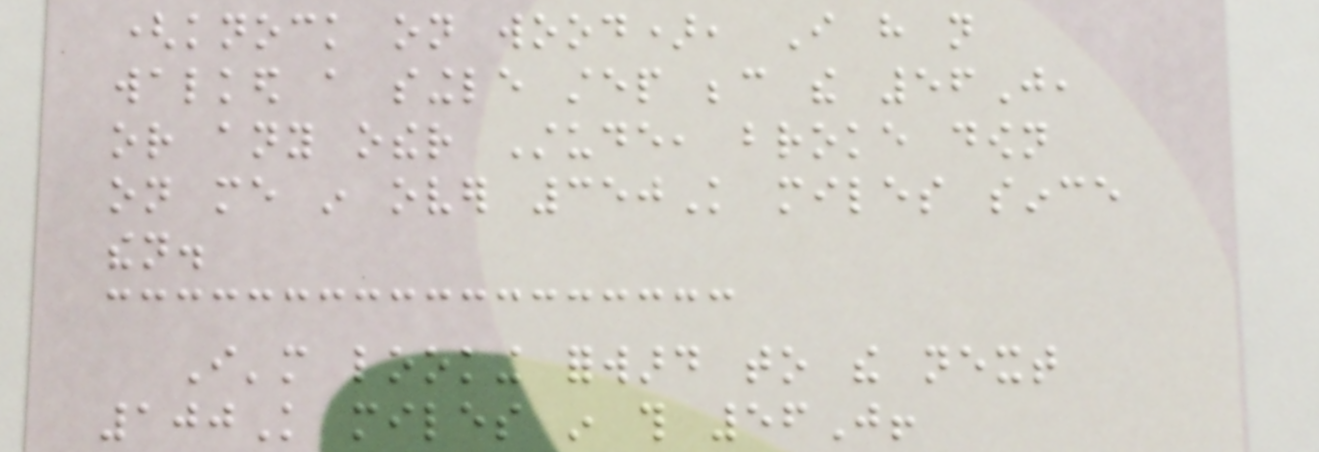(knock on wood), I have not
walked a single step because the 56J,
or any other Stude, broke down
on me in over 350K miles since
then.
I'm looking forward to the next
100K miles in this 56J!
